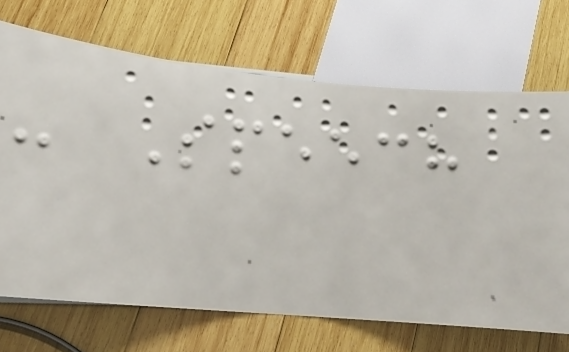- Speech
